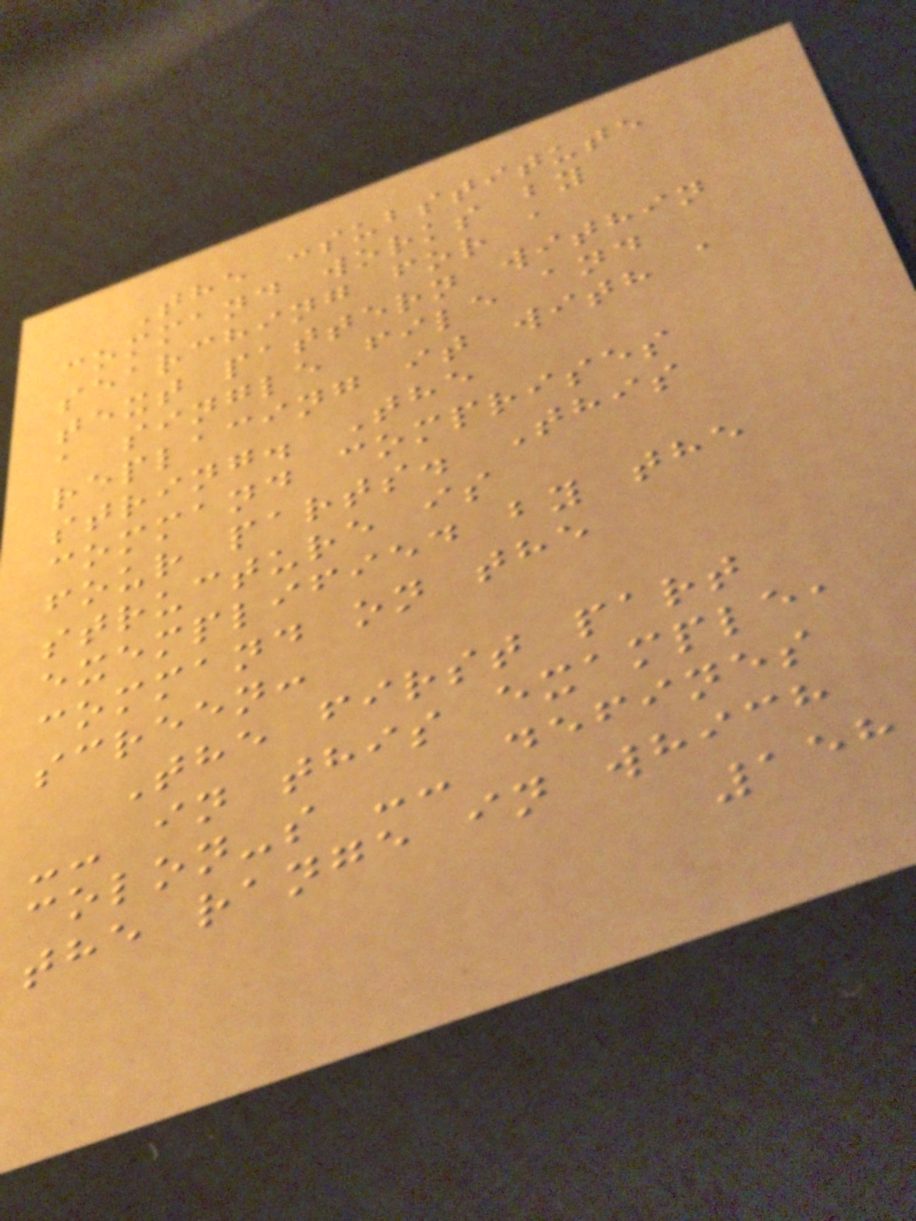The :substitute
command works by
searching for a
text pattern within
a single file and
replacing it with a
string. The
command comprises
four parts. This
structure is
exemplified by the
command on the
screen:
The first part
-- in this example,
colon-s -- defines
the range in which
158
